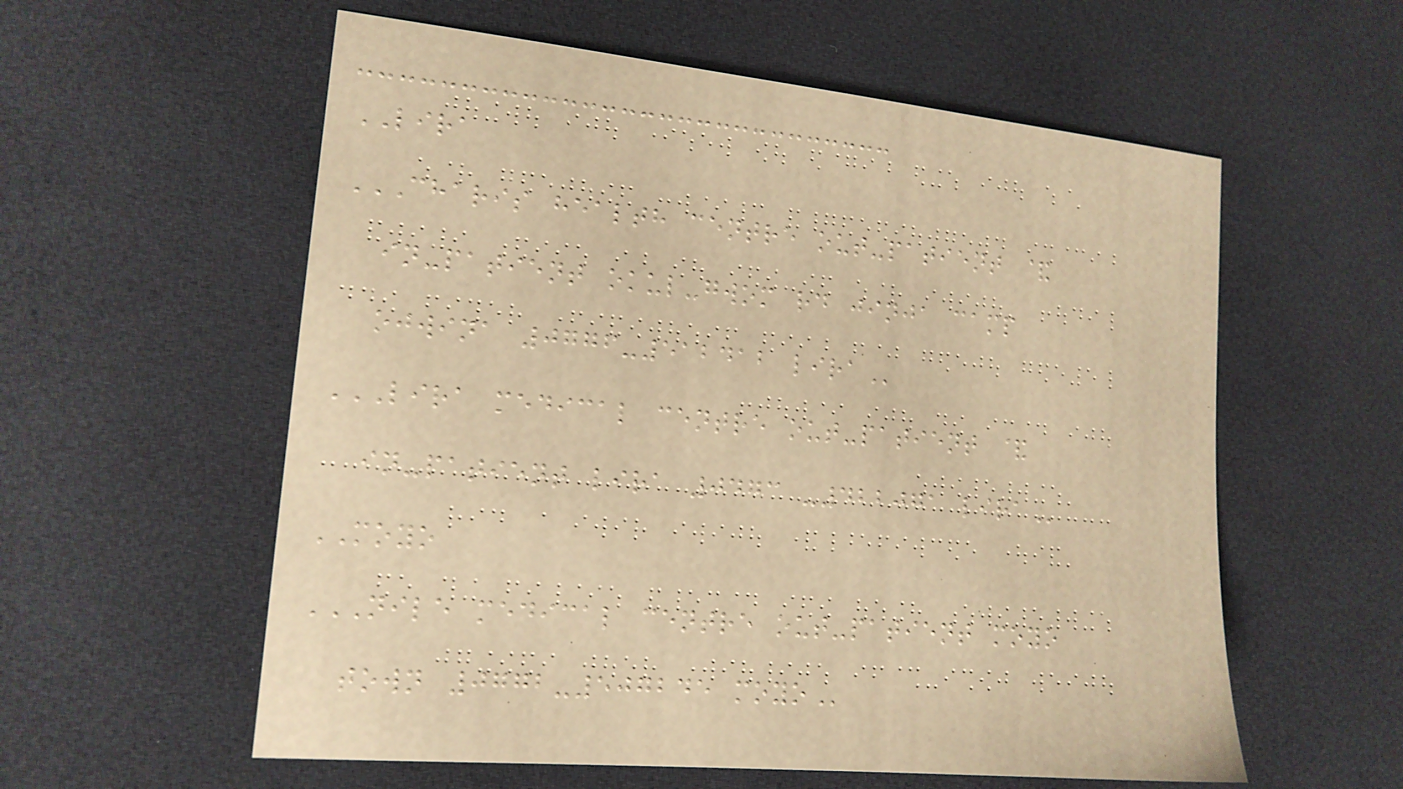LIRA
CHARIS HEALTH CENTRE OUT-PATIENT &
IN-PATIENT OKUL-GWOM RD JINJA CAMP
OJWINA 0776-512412 LIRA
LIRA MEDICAL CENTRE OUT-PATIENT &
IN-PATIENT LIRA 0473 -422071 LIRA
MOYO
NILE MEDICAL CENTRE OUT-PATIENT MOYO
TOWN 0772-507245 MOYO
